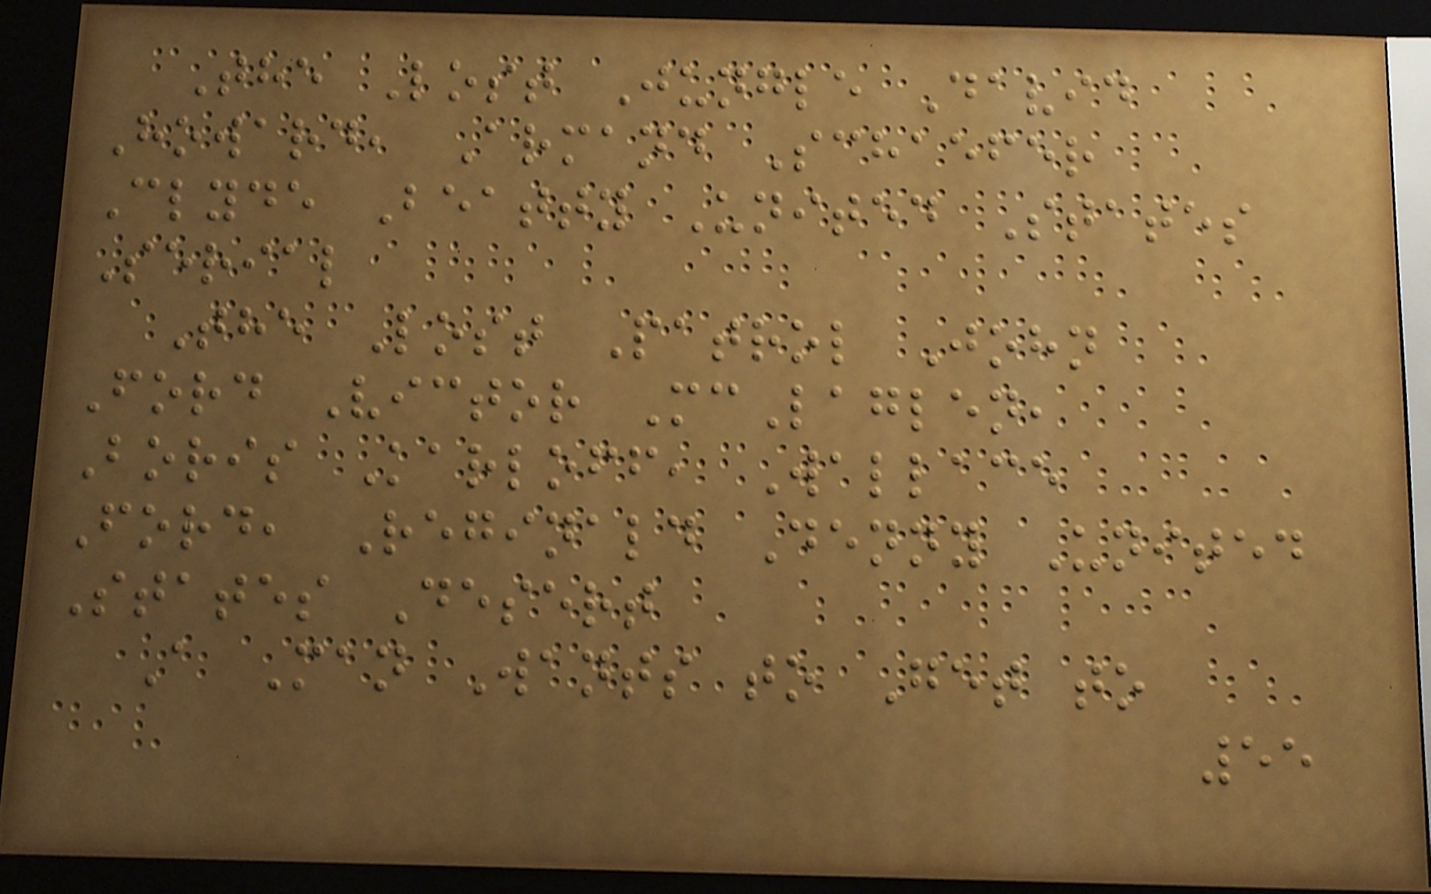The Lost Jungle David
Howard, Armand Schaefer
Clyde Beatty United States
Serial
The Lost Patrol John
Ford Victor McLaglen,
Boris Karloff, Wallace
Ford, Reginald Denny United
States Desert
A Man Wants to Get to
55
